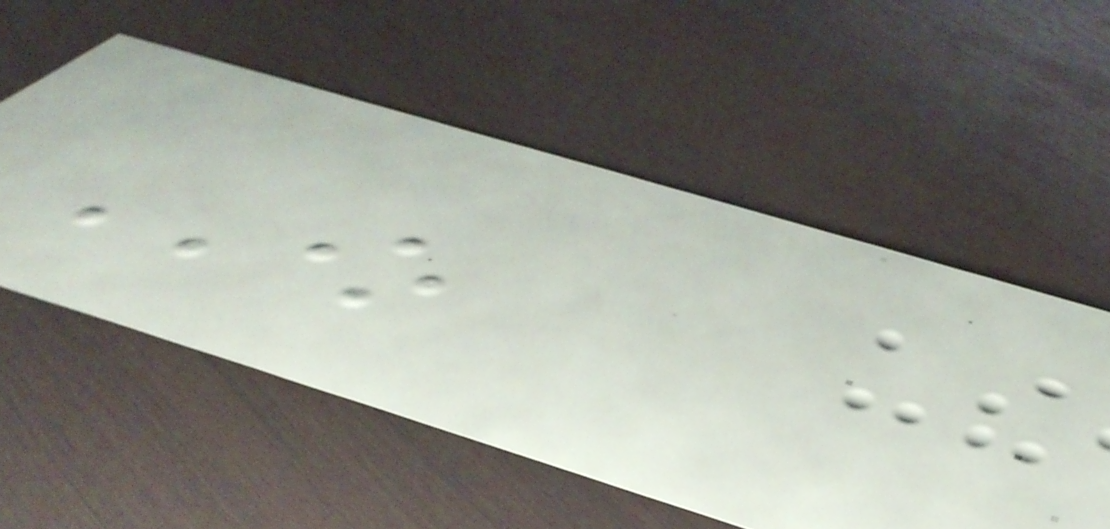ONE
